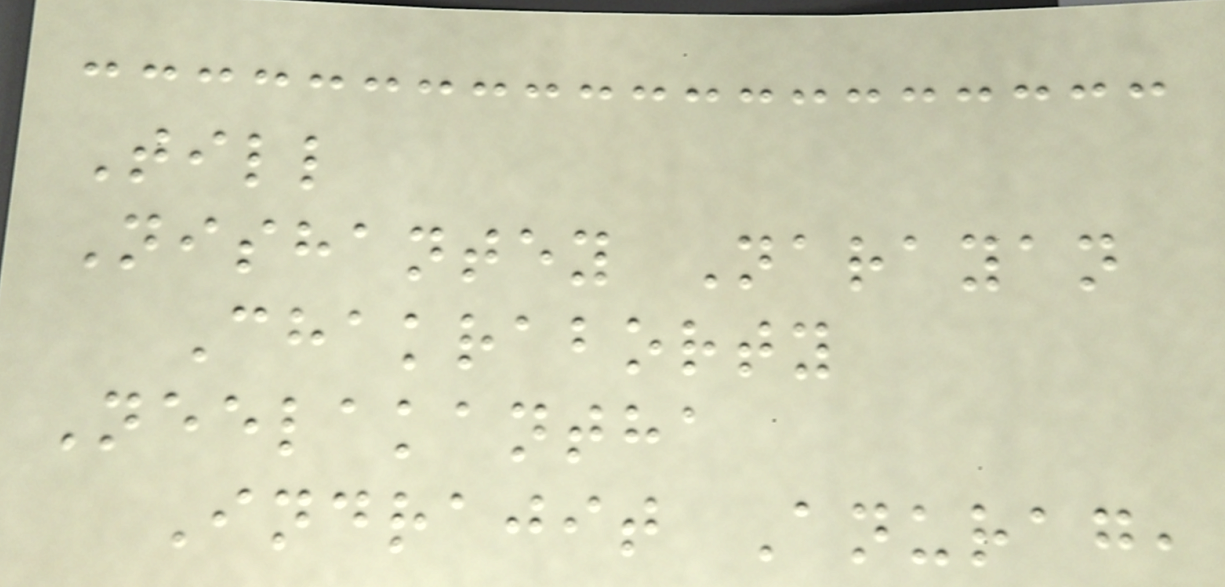Till
Nishantey Narayan
Chakraborty
Neelakantha
Indrajit Anurag,
